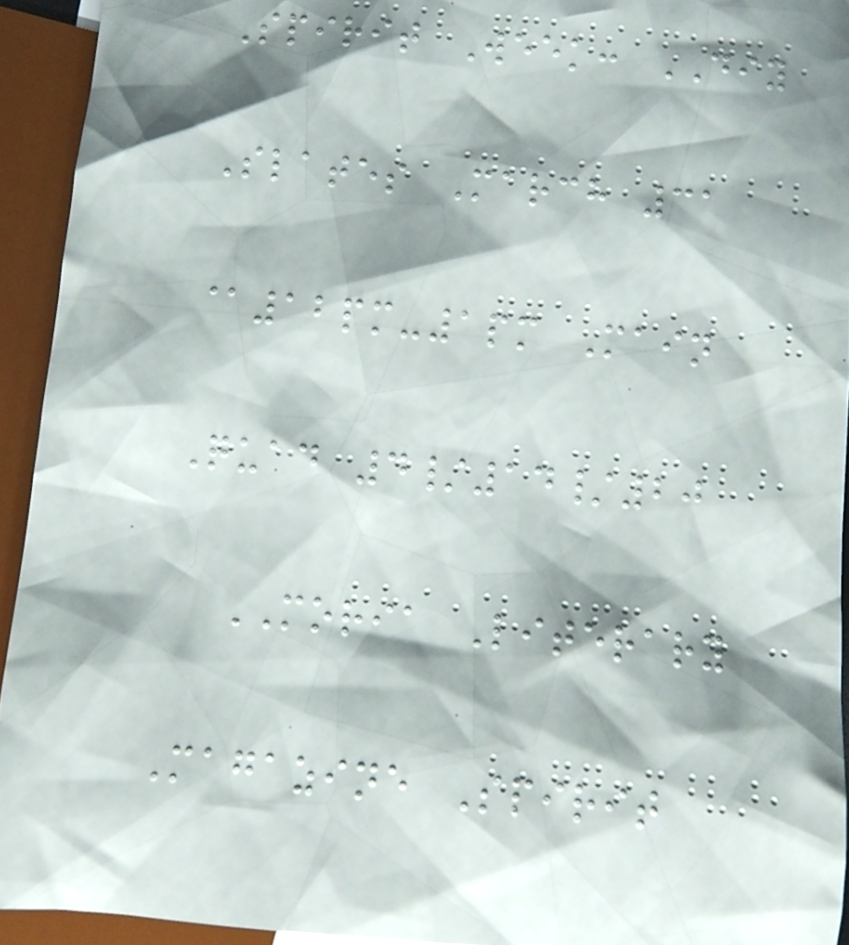Spirit Week: DIY
Slates March 31
@12pm-1pm Main
Quad 4/14/20
MORIA Literary
Magazine Spirit
